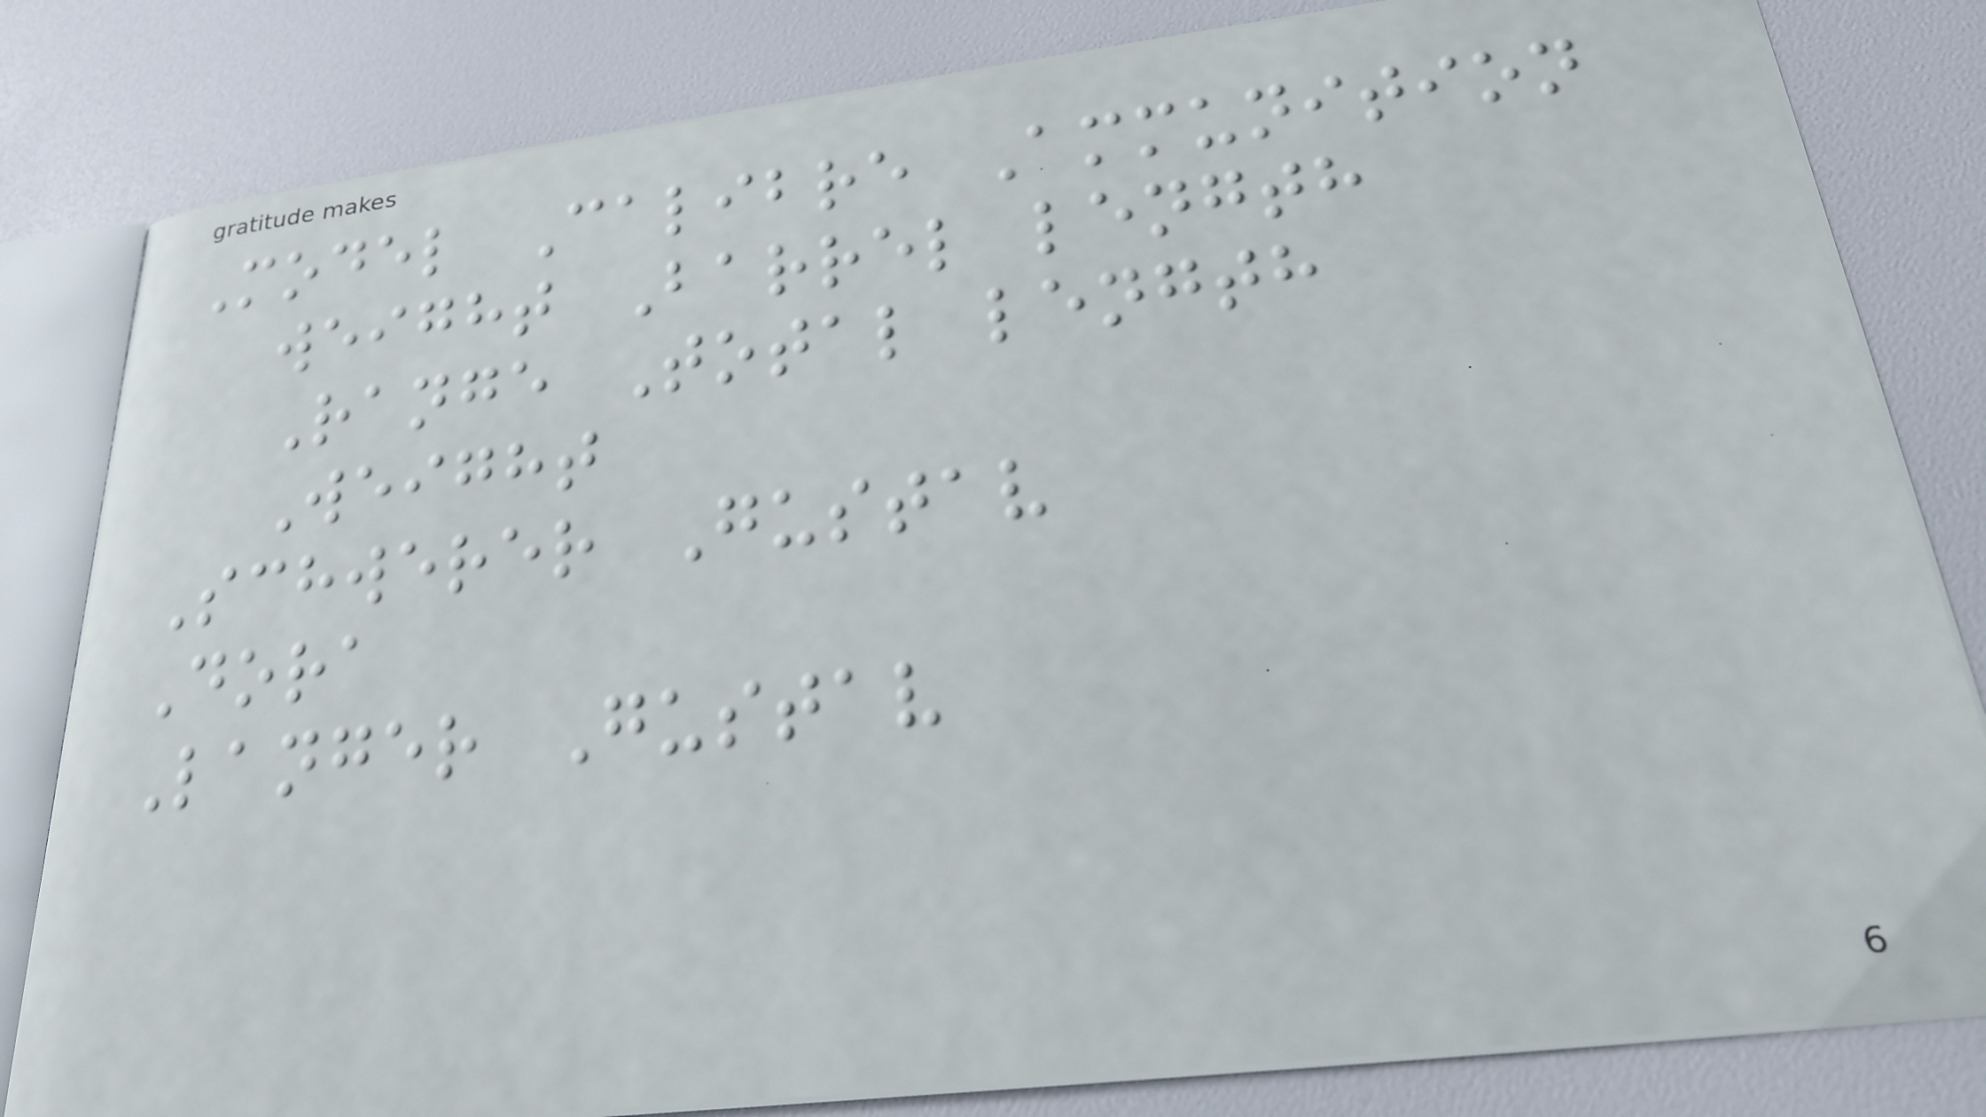Model Calibre Ammunition
weight Barrel length
Range Total length
Weight
Schwerer Gustav
Dora
Langer Gustav
